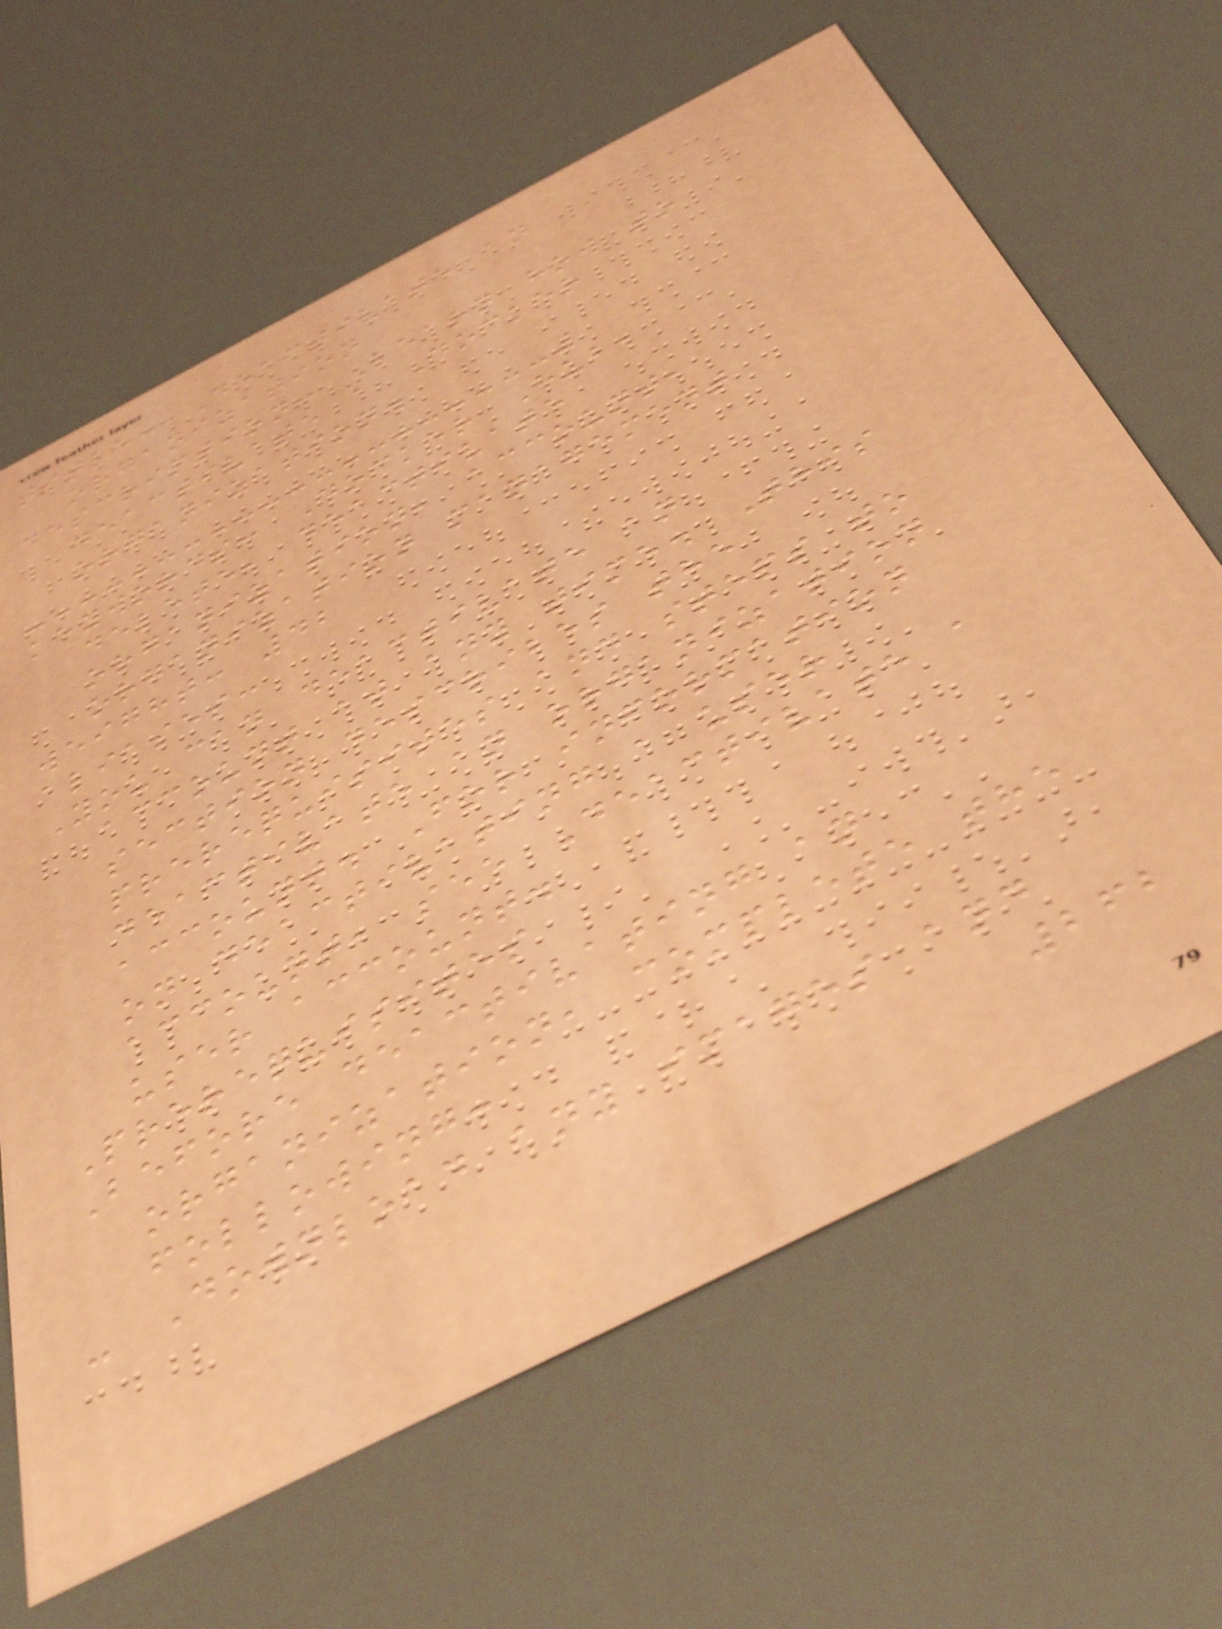title: Deactivate an
organization
description: Learn how to
deactivate a Docker
organization.
keywords: Docker Hub,
delete, deactivate
organization, account,
organization management
weight: 42
aliases:
You can deactivate an
account at any time. This
section describes the
prerequisites and steps to
deactivate an organization
account. For information
on deactivating a user
account, see Deactivate a
user account.
Prerequisites
Before deactivating an
organization, complete the
following:
- Download any images and
262
